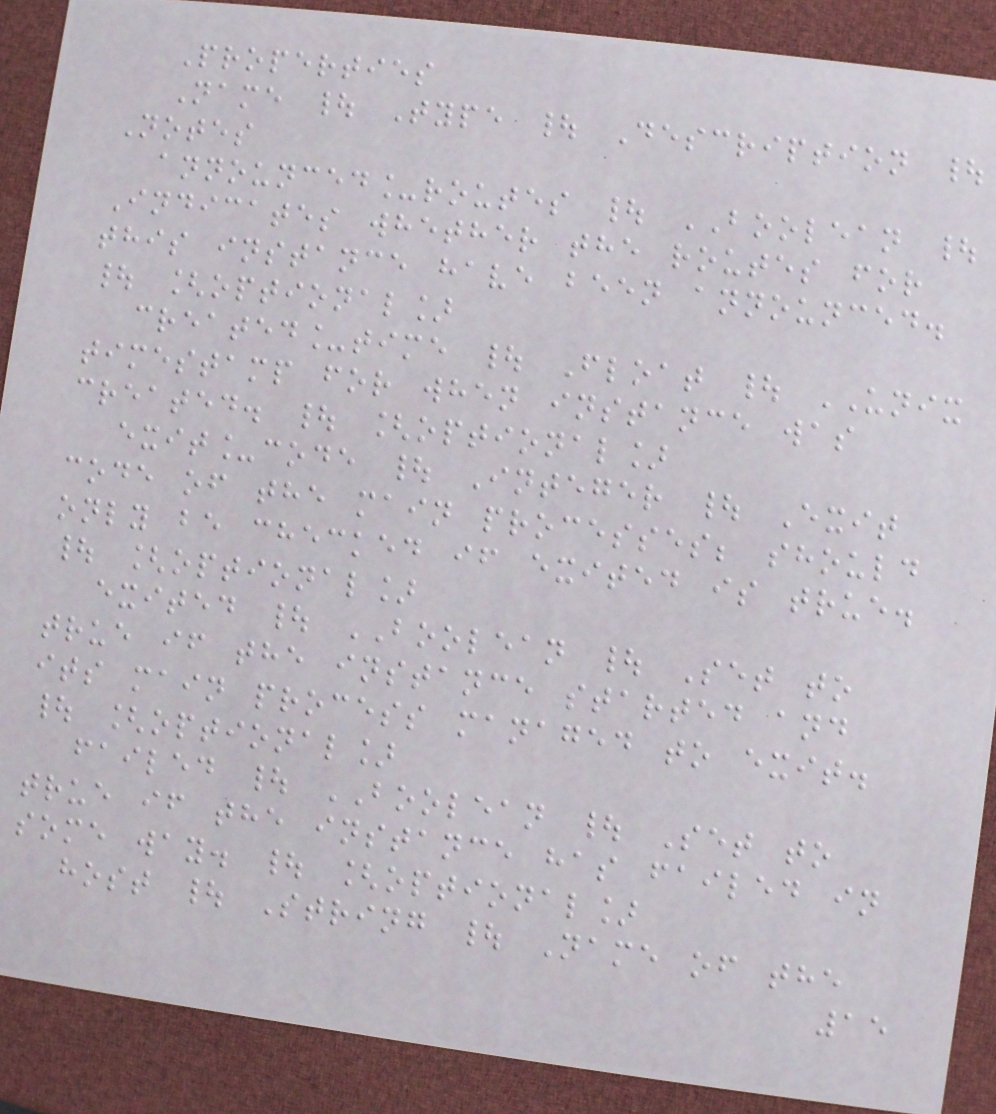Properties
Name | Type | Description |
Notes
announced_routes | BOOLEAN |
Indicates whether the routes for
this instance have been announced.
| [optional]
created_time | Float | UNIX
timestamp for when instance was
created. | [optional]
exit_code | Integer | Exit
code of the main processes; should
only be checked if exited is true.
| [optional]
exited | BOOLEAN | Set to
true if the instance started and
its main process managed to exit.
| [optional]
failed | BOOLEAN | Set to
true if the instance has failed in
some way. | [optional]
host | String | Name of the
15
